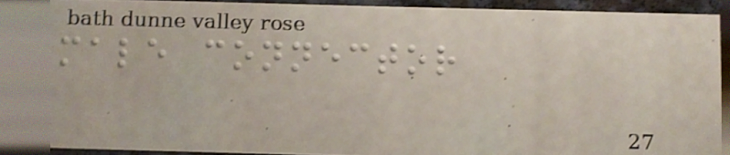male connector
